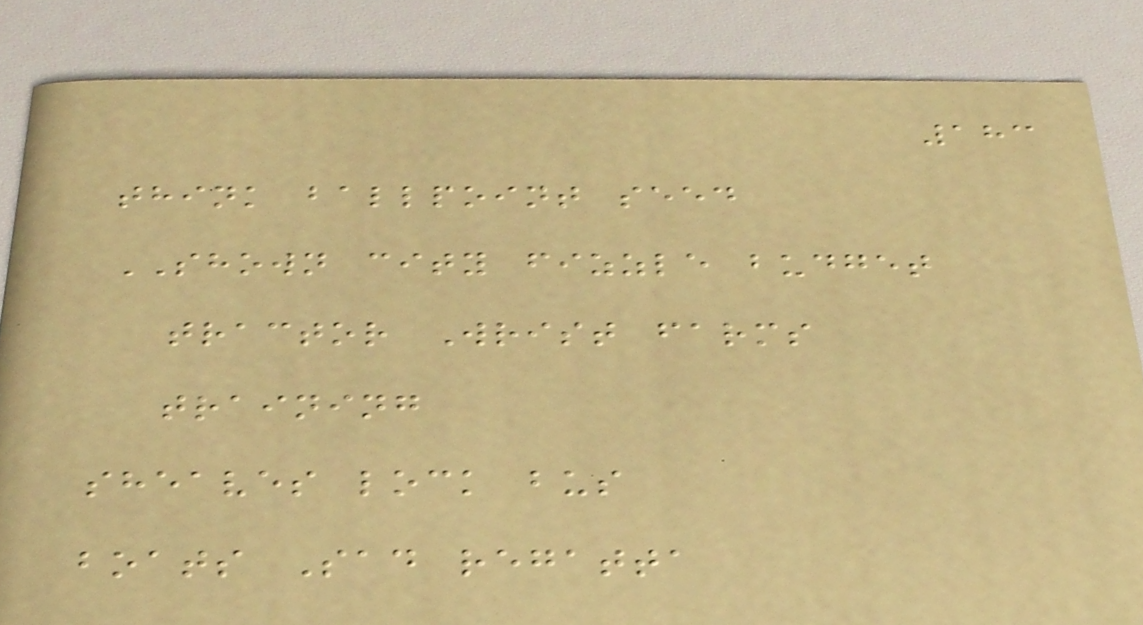183
think ballpoint seed
SHOWN city fizzle budget
tractor Wrist farms
training
sheaves lock bus
boats Sad regatta
